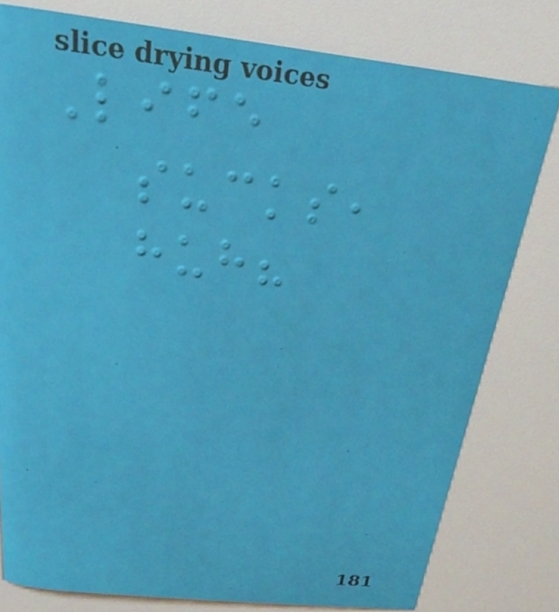Life
sucks,
huh?
